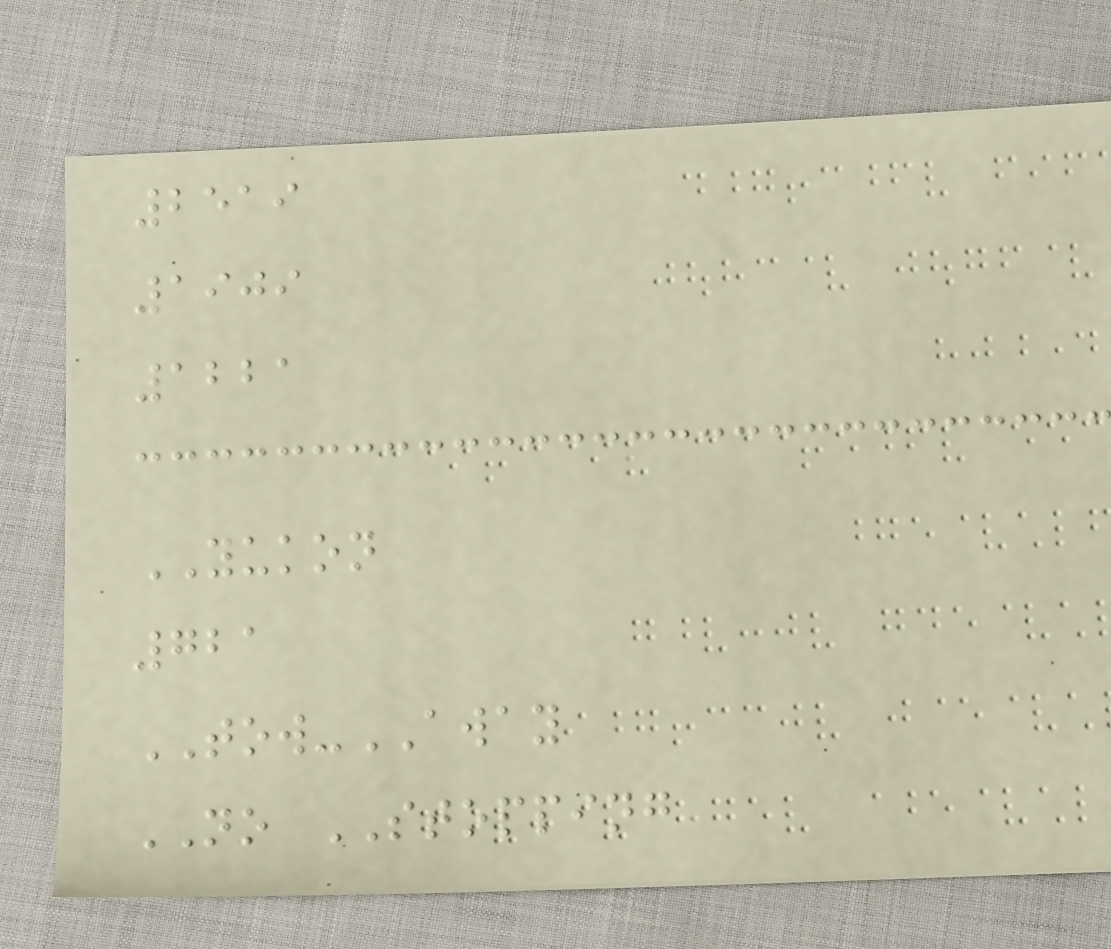2519
1909
1221
YUKON
721
TOW-AWAY
NO STOPPING
